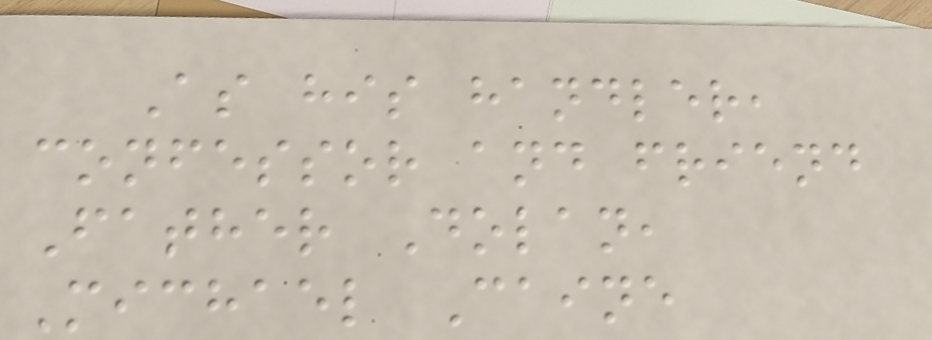As his handler,
confessor and friend
Father Dolan,
Michael Caine
